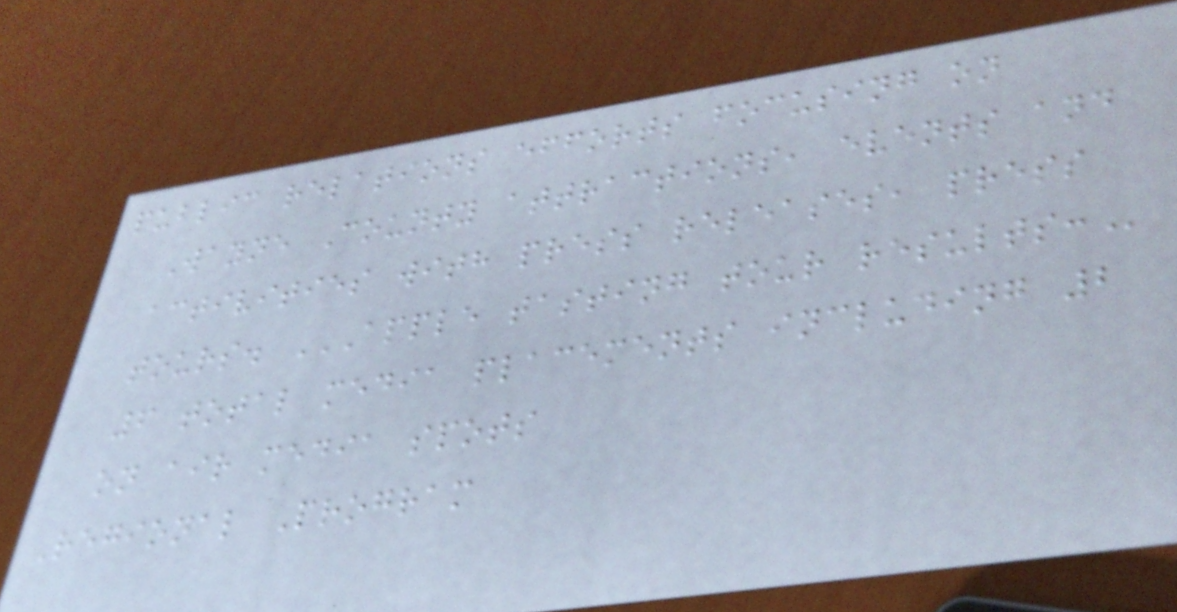public relations efforts focusing on
Wayne County attractions, events and
activities with press releases, press
tours. APPLE TASTING TOUR RESULTS:
6 total media placements including 2
on air media spots
Regional Program
